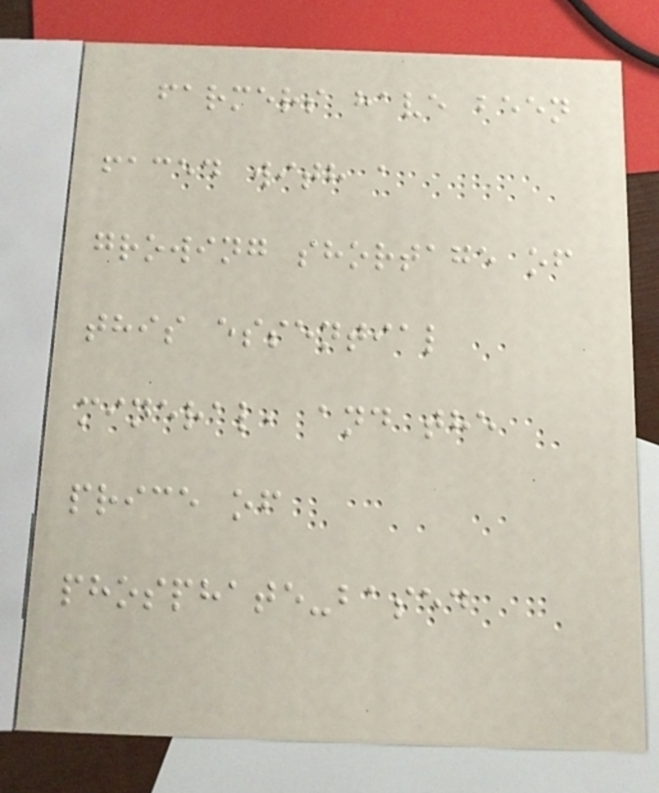farmers have been
faced with a
growing shortage of
this essential
mineral, and the
price of
phosphate-based
